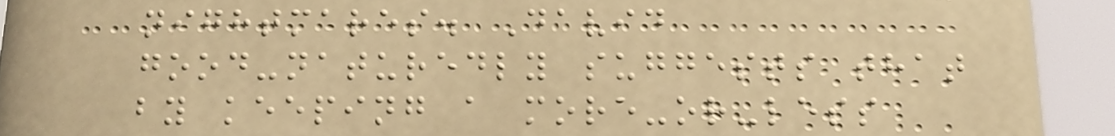nightmares. David
good-naturedly suggests that
by keeping a more-or-less
